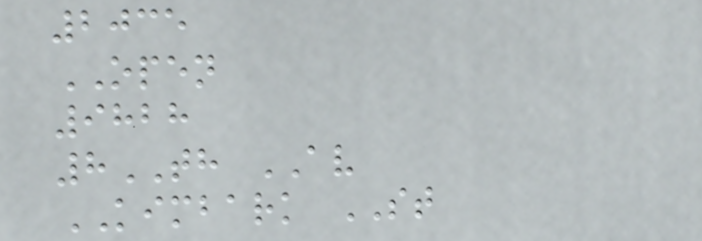2035
OPEN
9828
8TH AV
KIMBARK ST
